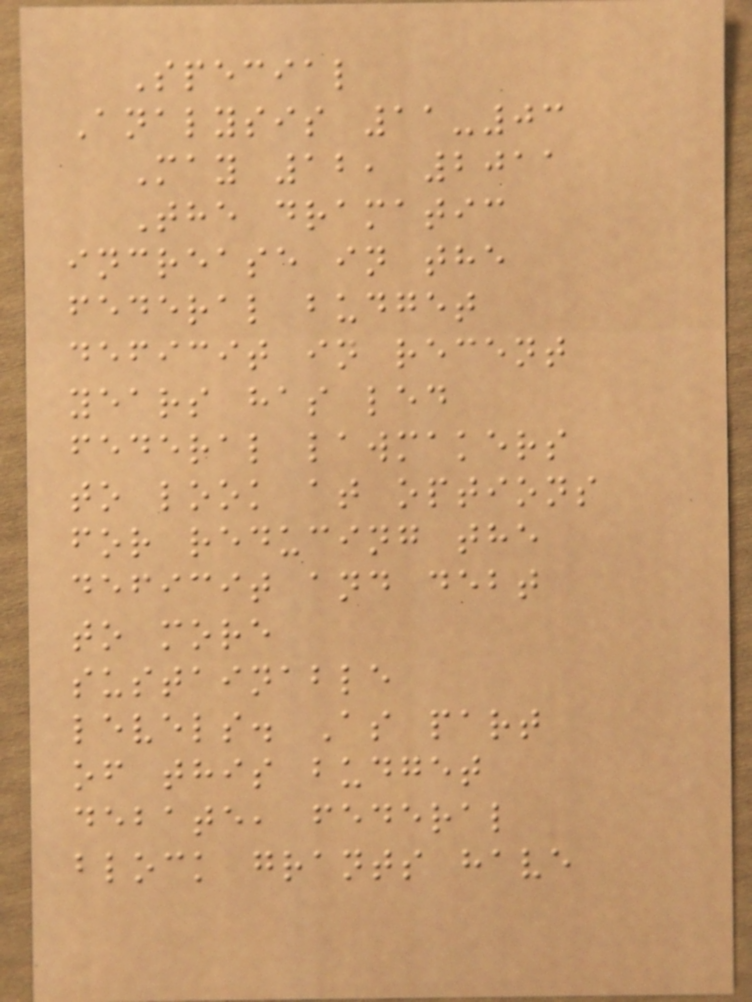Special
Analysis 11-03
May 12, 2011
The dramatic
increase in the
federal budget
deficit in recent
years has led
federal lawmakers
to look at options
for reducing the
deficit and debt
to more
sustainable
levels. As part
of this budget
debate, federal
block grants have
